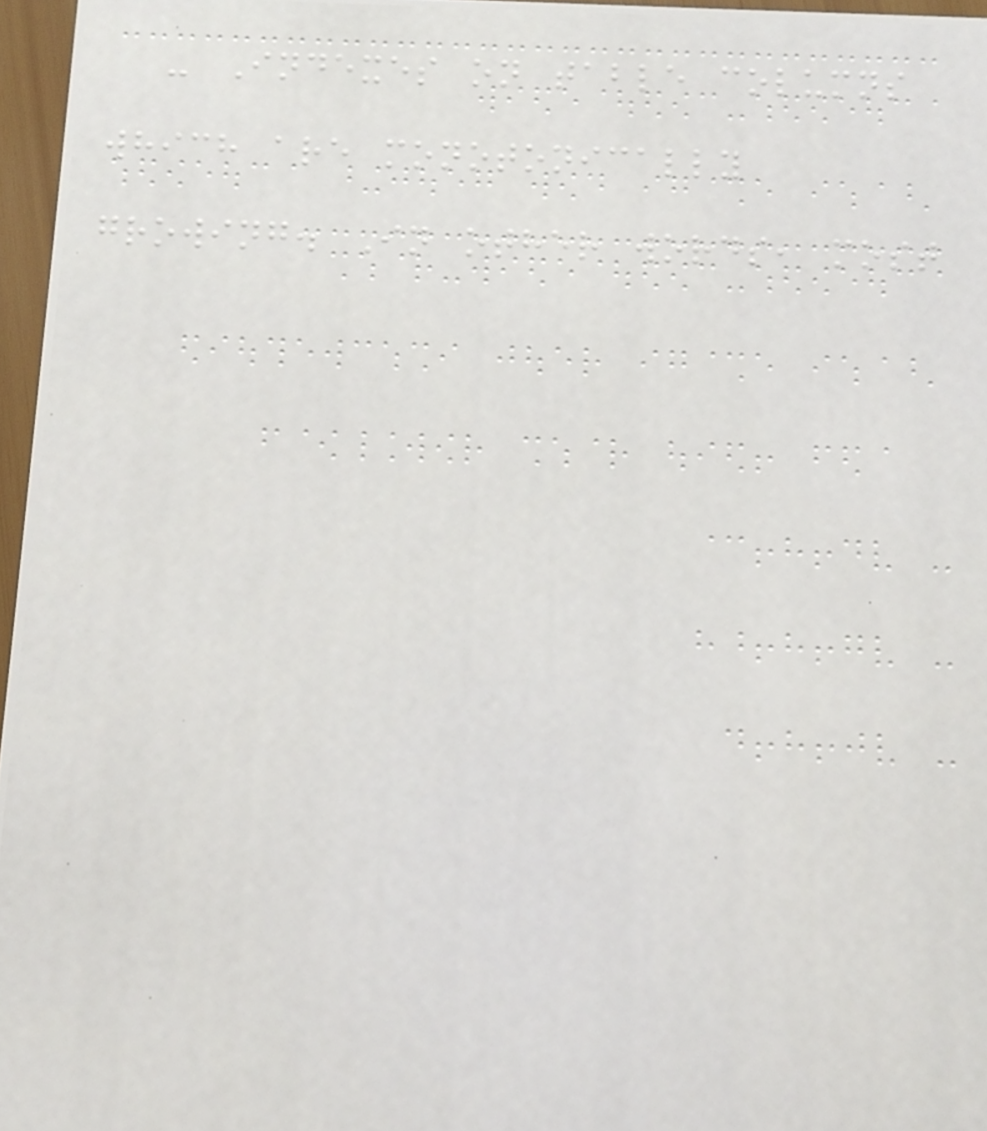- Indexes on table columns
which are monotonically
growing. In other words, most
